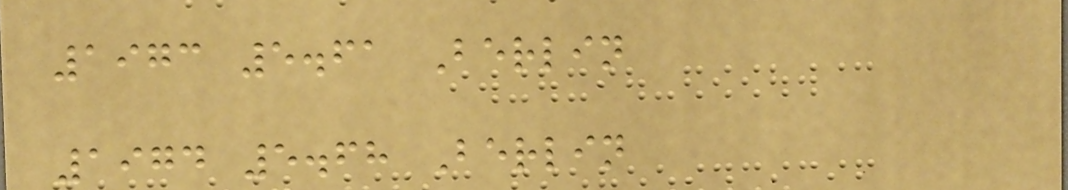1973 5.61 Berlin
1974 5.68 Berlin
